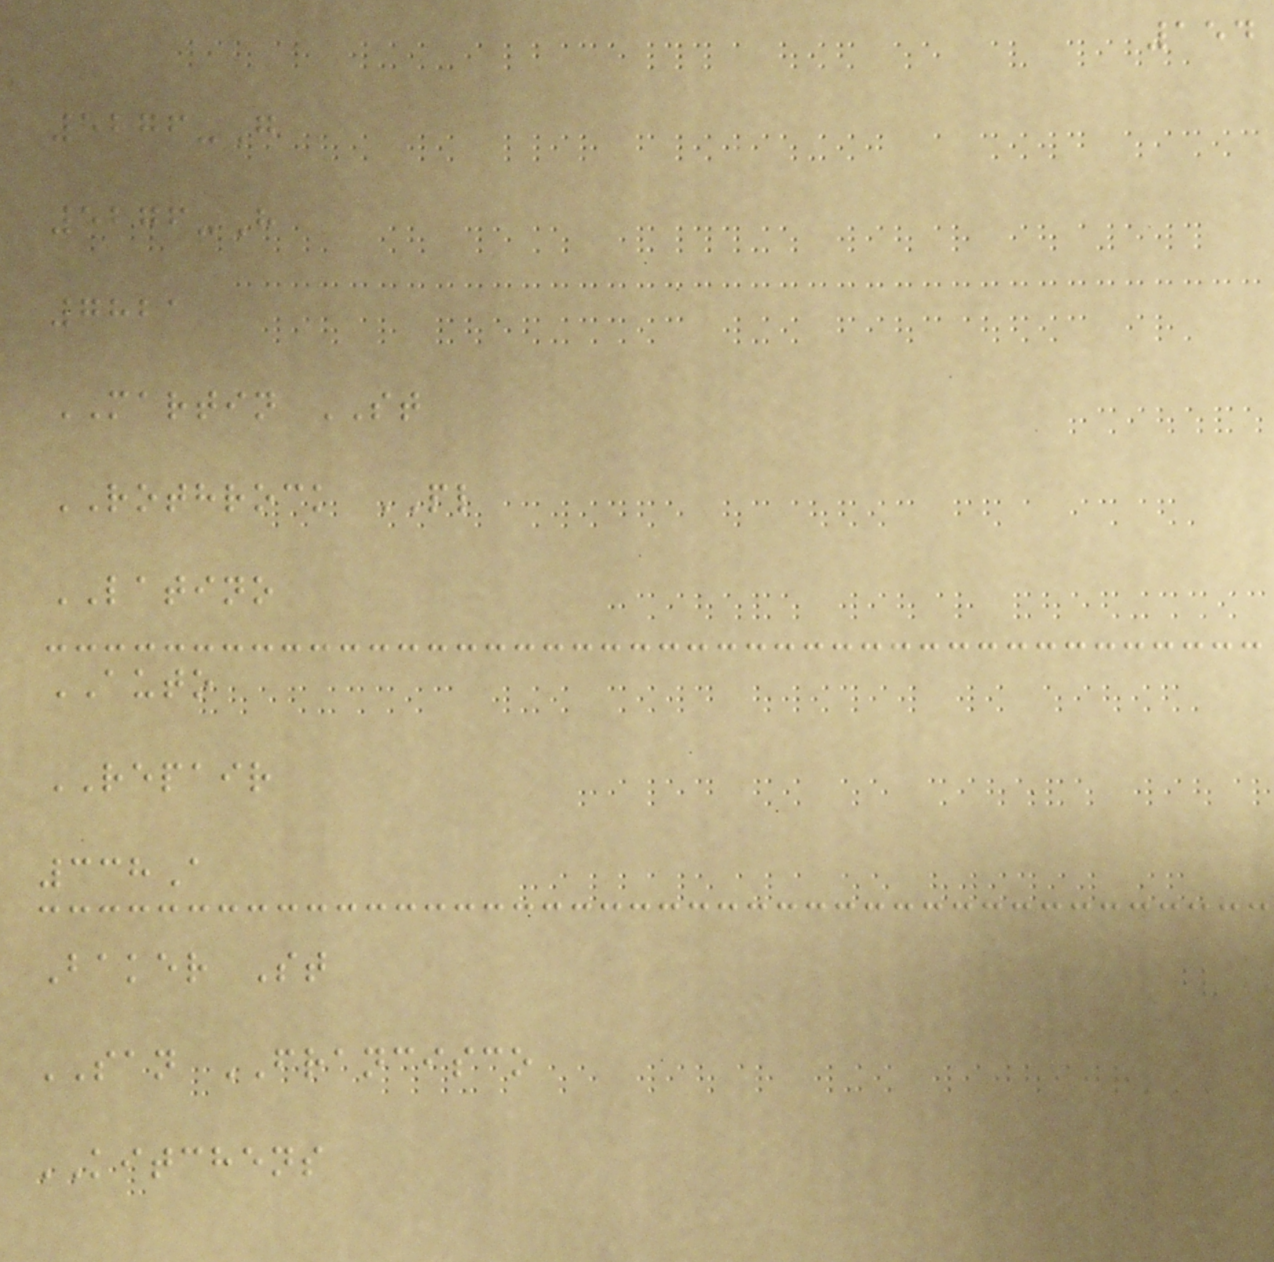154
5276-G
5276-H
7821
MARTIN ST
ROTHROCK PL
LATINO
AUTO
REPAIR
338A
Baker St
SAN FRANCISCO
KITCHENS
